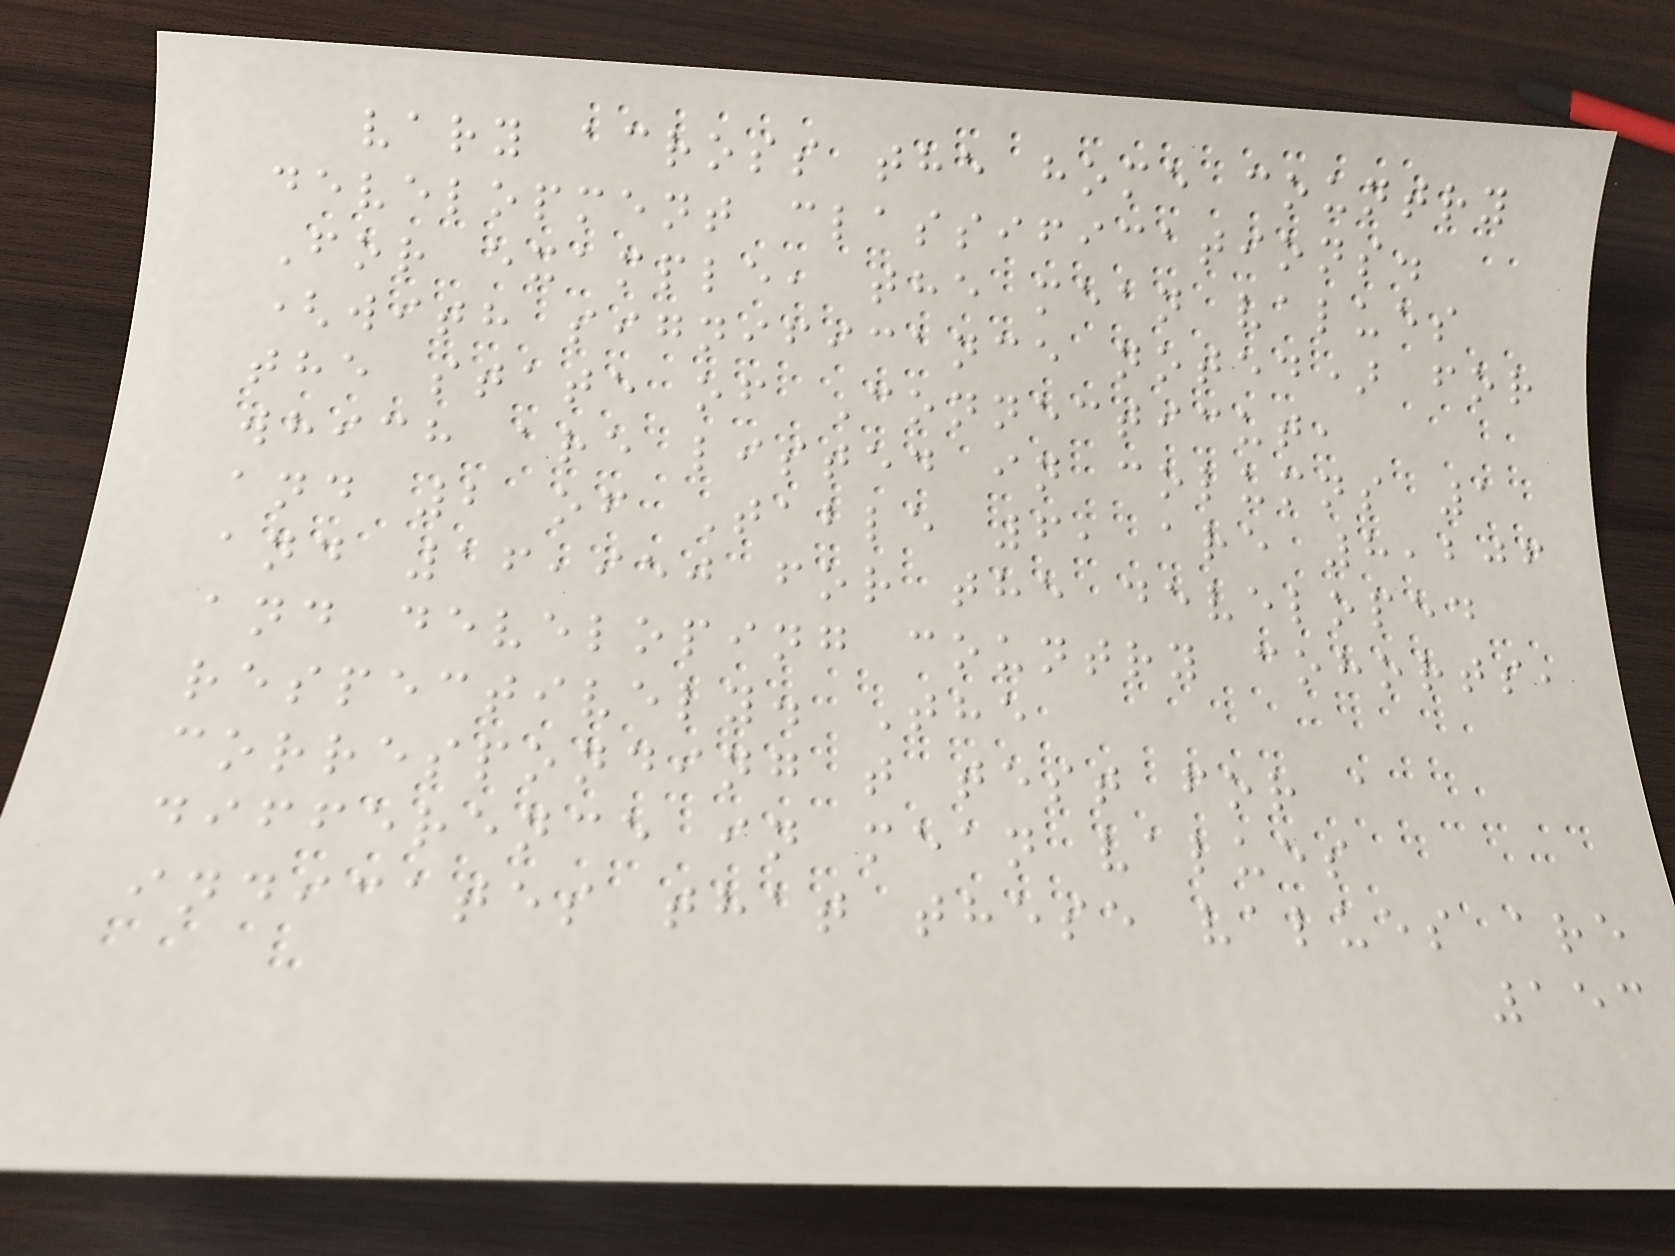vary across the home country
development classifications.
For example, the mean values
(with significance noted) for
the state of Connecticut,
which are listed in columns 1
and 2 of Table 6, are 8,206
and 16,950 for the developed
and developing country cohorts,
respectively. The
corresponding t test for a
difference in mean values
indicates that these values are
153
